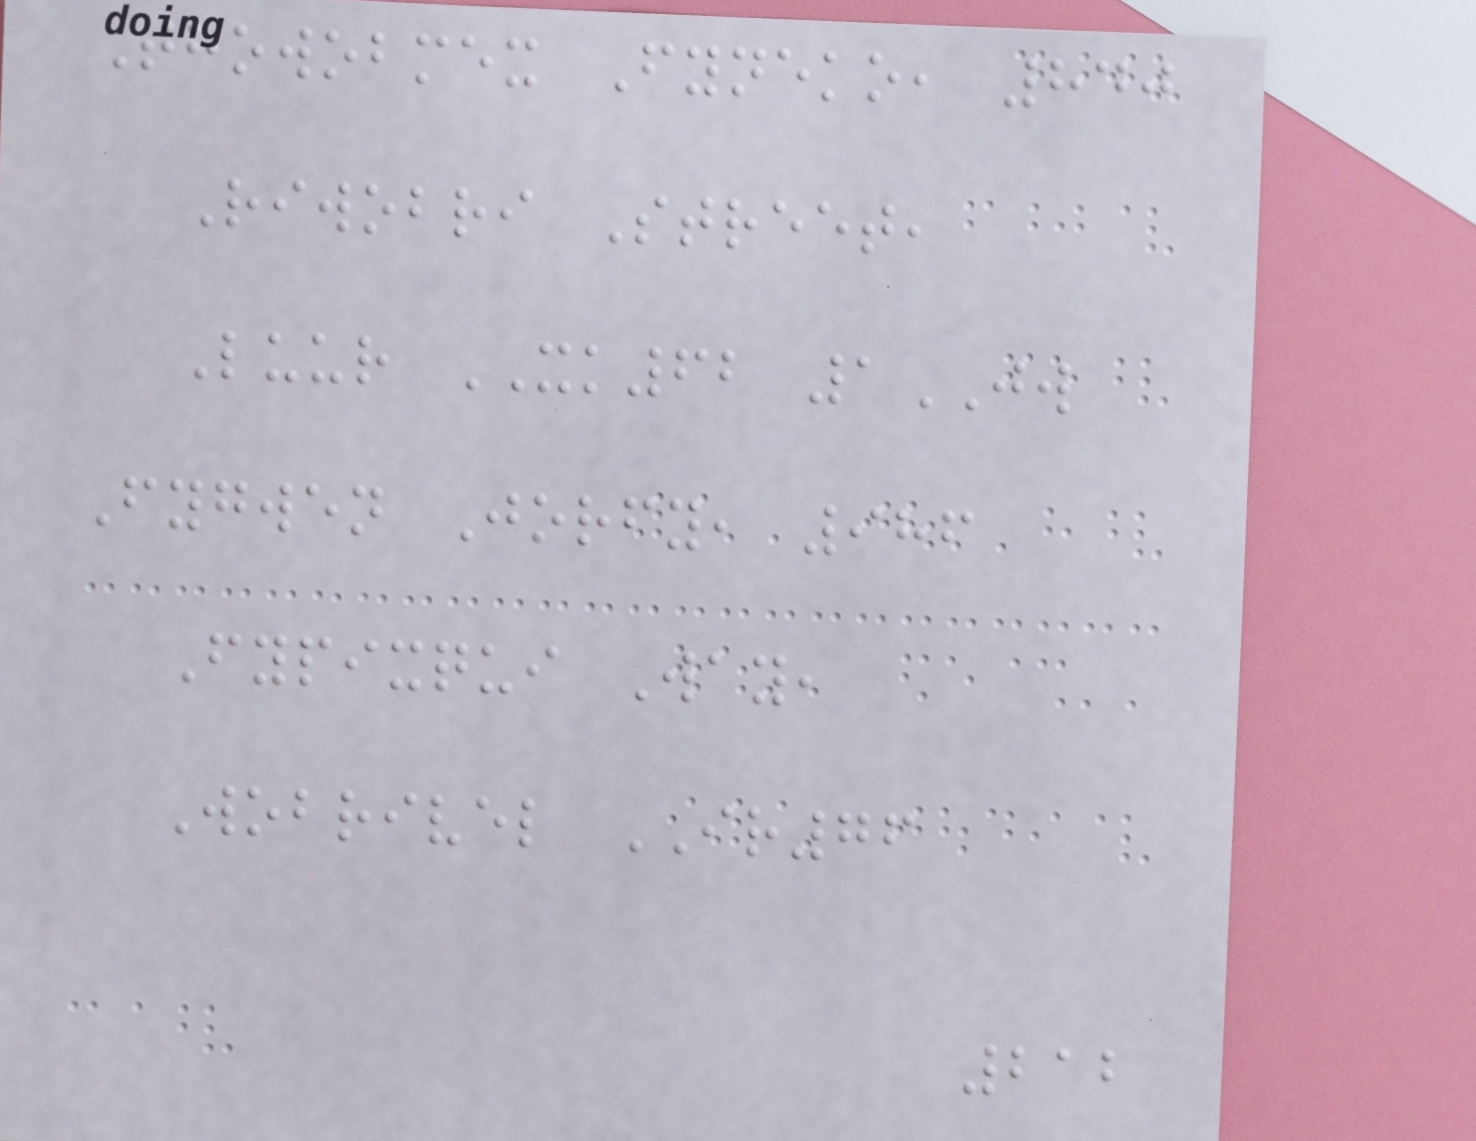Thowobmex Fyneko, 840
Riwobri Street,
Luur XK62 1JW
Fygwen Jorfy, 986
Fypixqui Way,
Wobrivel IR76
212
